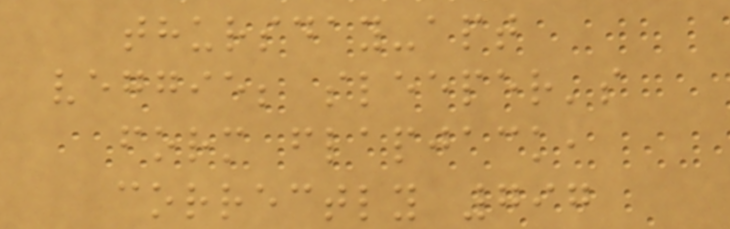thursday-apt
veggie; sleeper's
form flapjack,
correctly 797
